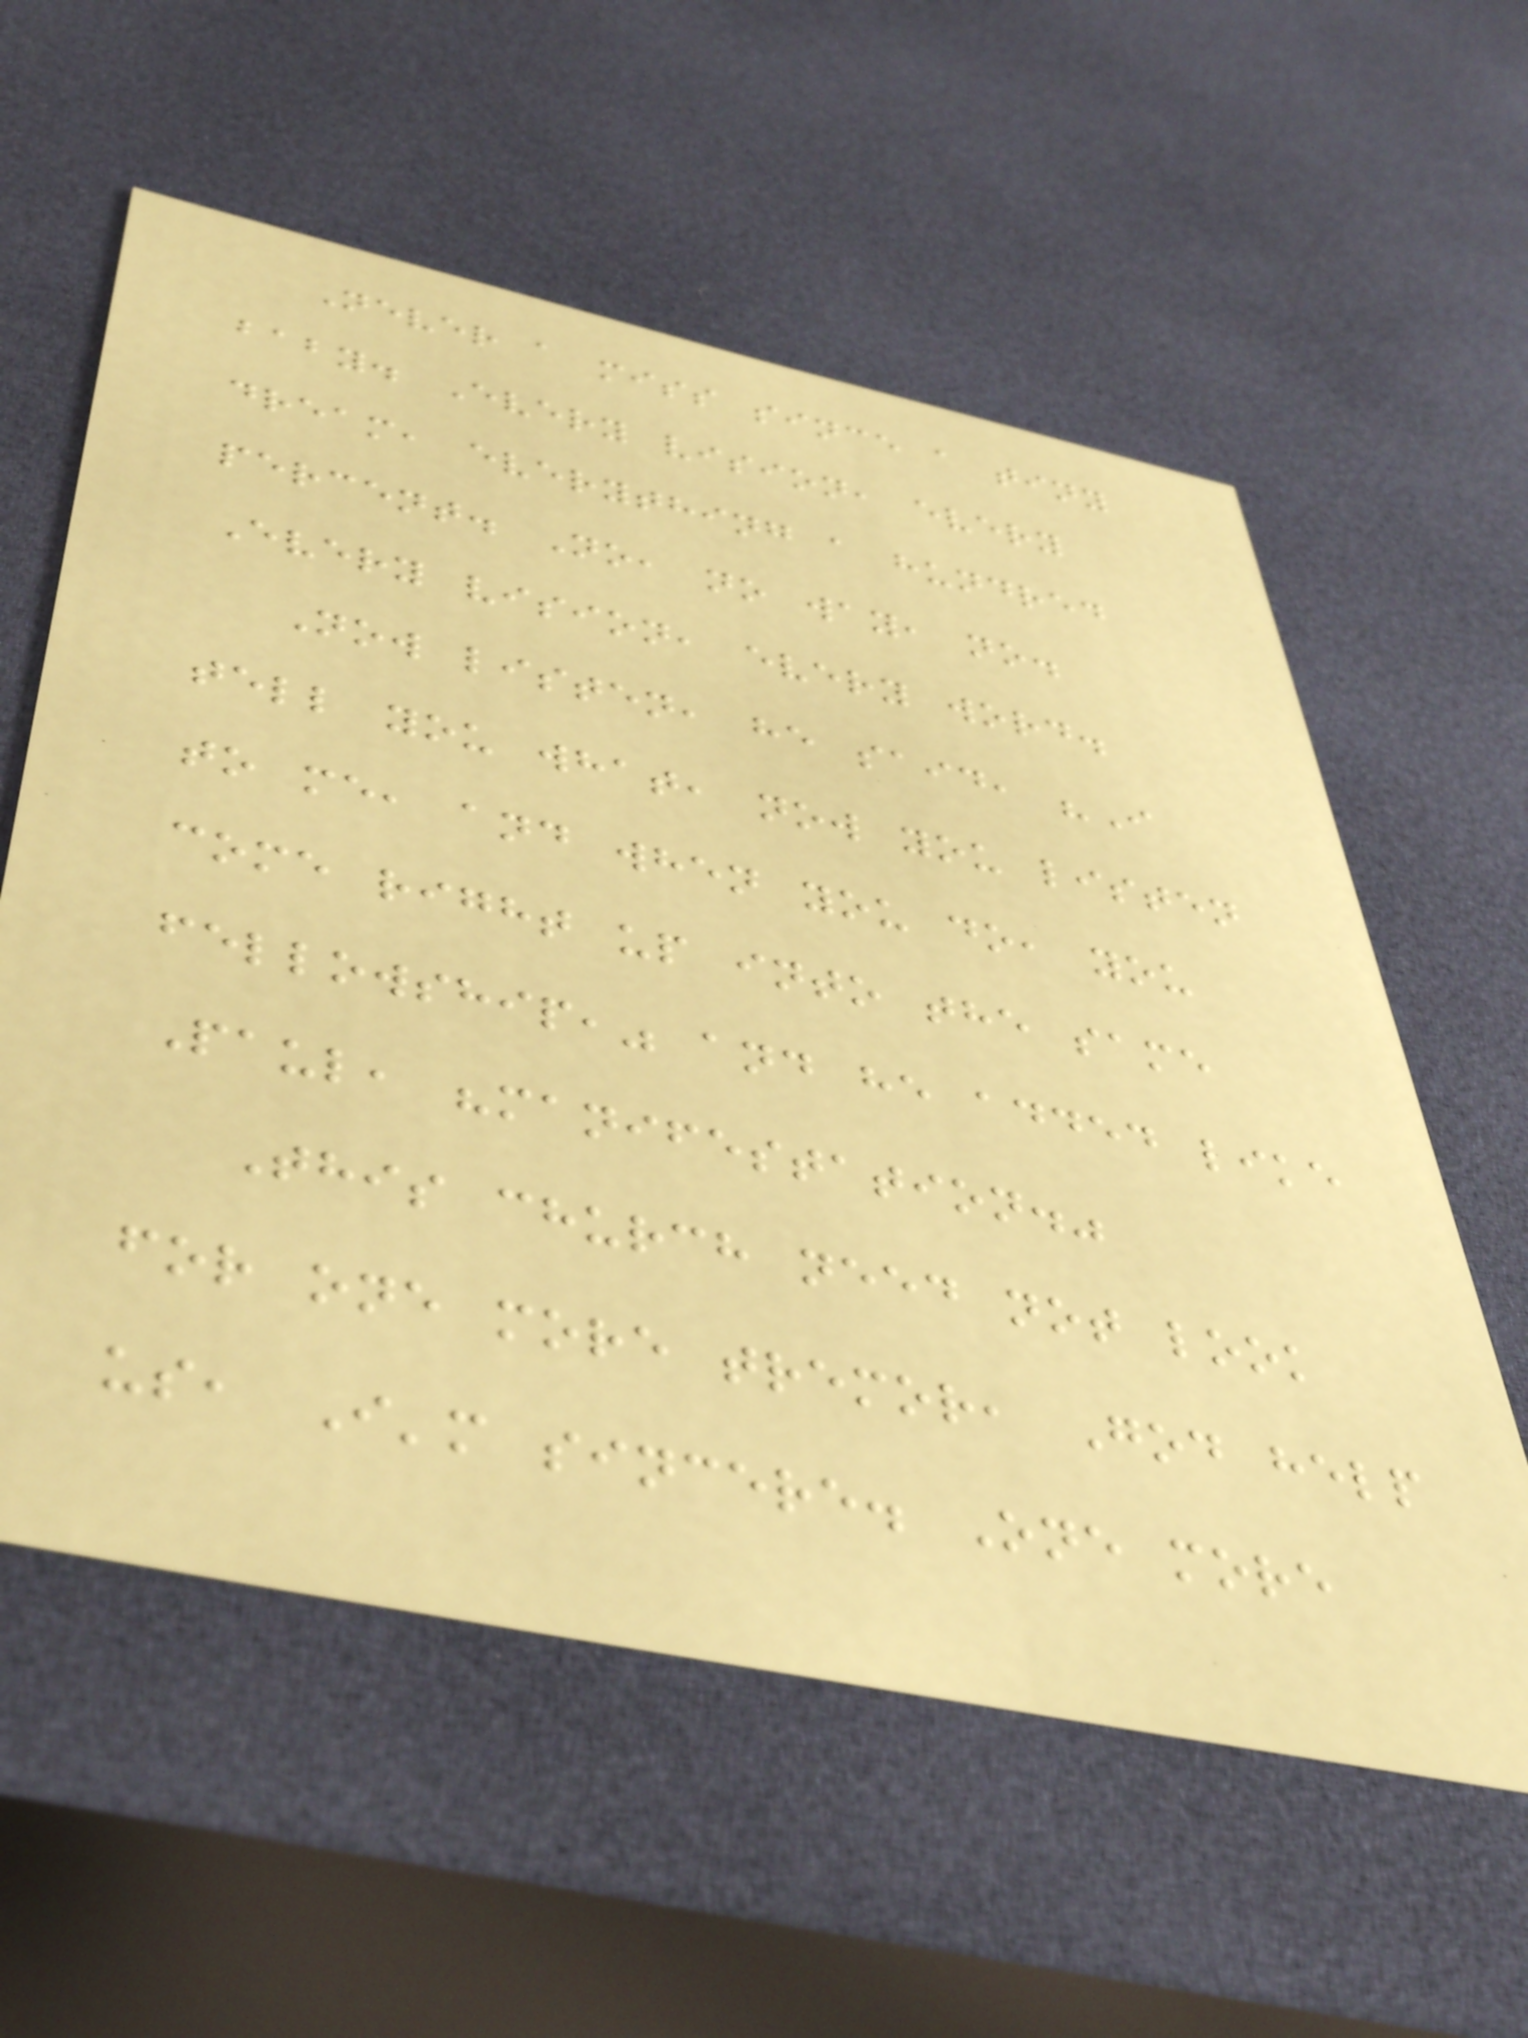Never a miss since a tiny
baby. Every vision, every
dream, everything a hundred
percent. No, no way, no.
Every vision, every word.
Now listen, he said, "I
tell you what, now you listen
to me, and when you do, you
come right up into the same
fellowship," and he added like
Paul, "manifestation."
This church need not look
for one more tremor, God help
us, I'm sincere. One more
